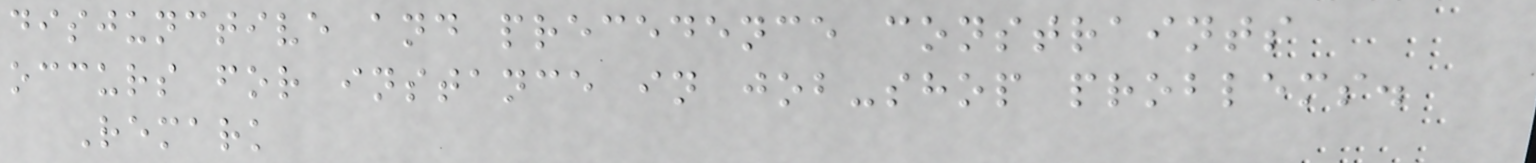disjunctive and precedence constraints
occurs for instance in job-shop problems.
Remark
